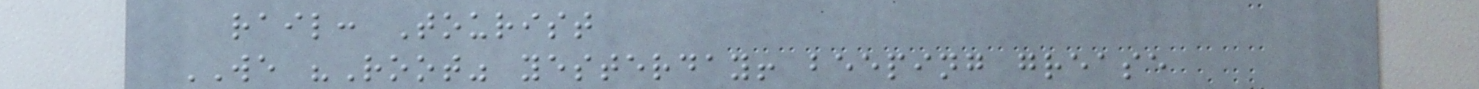rail: Tourist
WE "Root" yesterday! beeping grease
